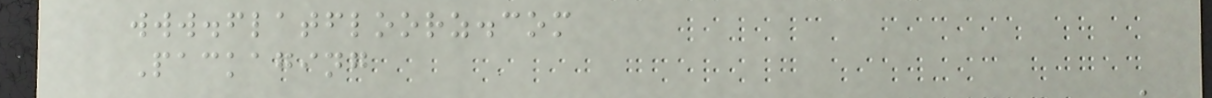www.flatfloorz.com
Packaging
